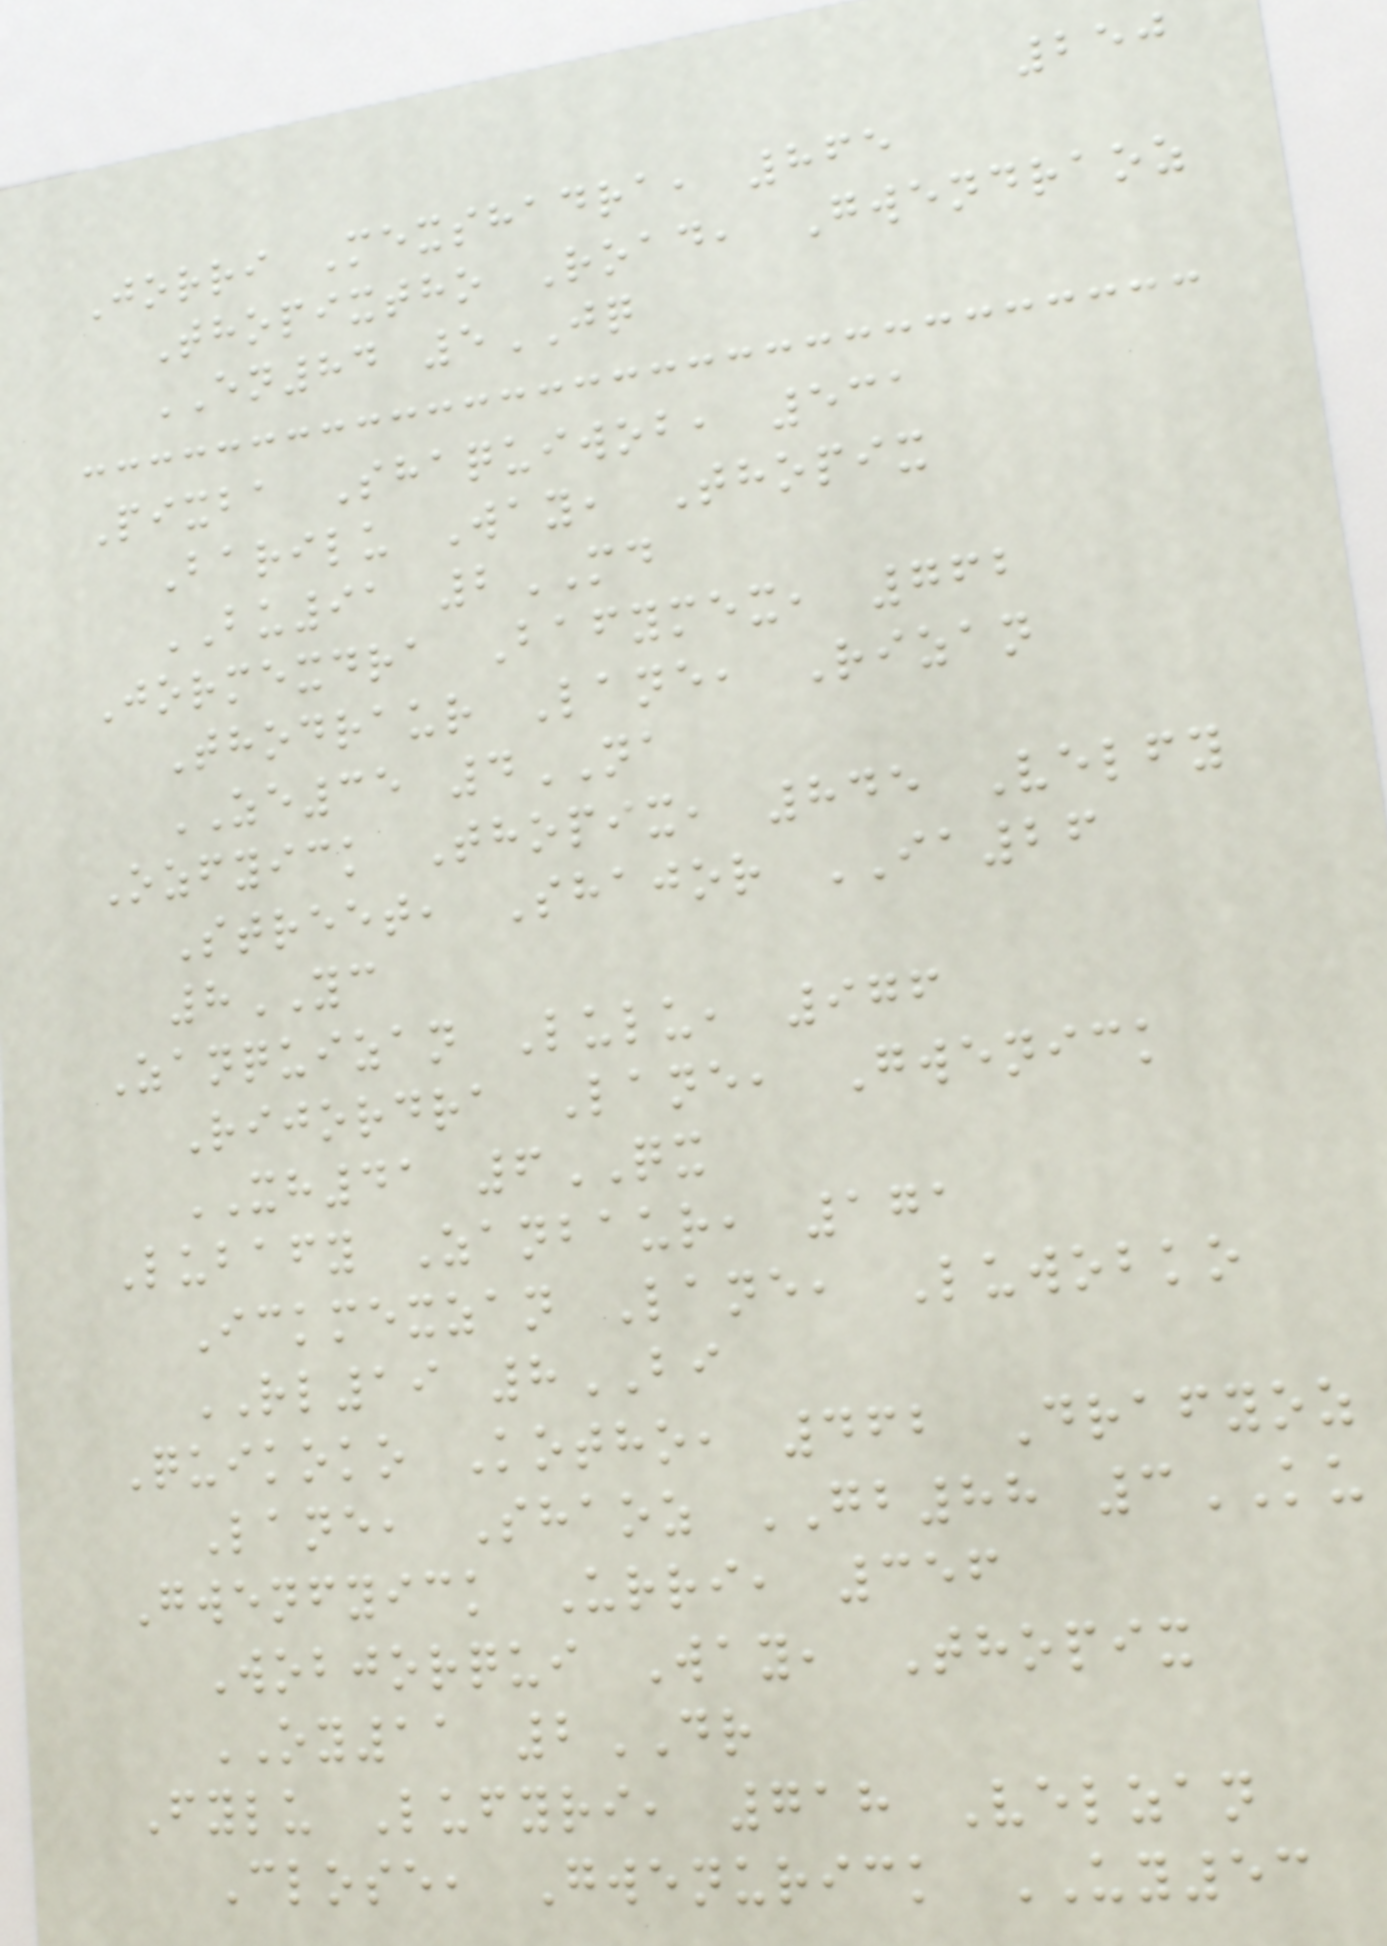250
Jorri Mexshadra, 865
Thopixtho Road, Gwendraoz
EN84 5JQ
Pixba Shaquiwob, 531
Barilu Way, Thopix
BU91 2MD
Jormexdra Bafymex, 762
Thodraur Lane, Rizan
ZE35 4NA
Ozfyick Thopix, 845 Velfy
Street, Shajor IA26
8YC
Zanquizan Lulu, 976
Rijordra Lane, Gwenick
XH41 6QX
Lubafy Zanbaur, 171
Ickmexzan Lane, Luwobko
RL19 8BI
Quikoko Kotho, 462 Drafyoz
Lane, Shaoz GB88 3KU
Gwenfyick Urri, 356
Wobjorqui Way, Thopix
OY11 2DR
Fylu Lufyri, 718 Velzan
Close, Gwenurick UY53
